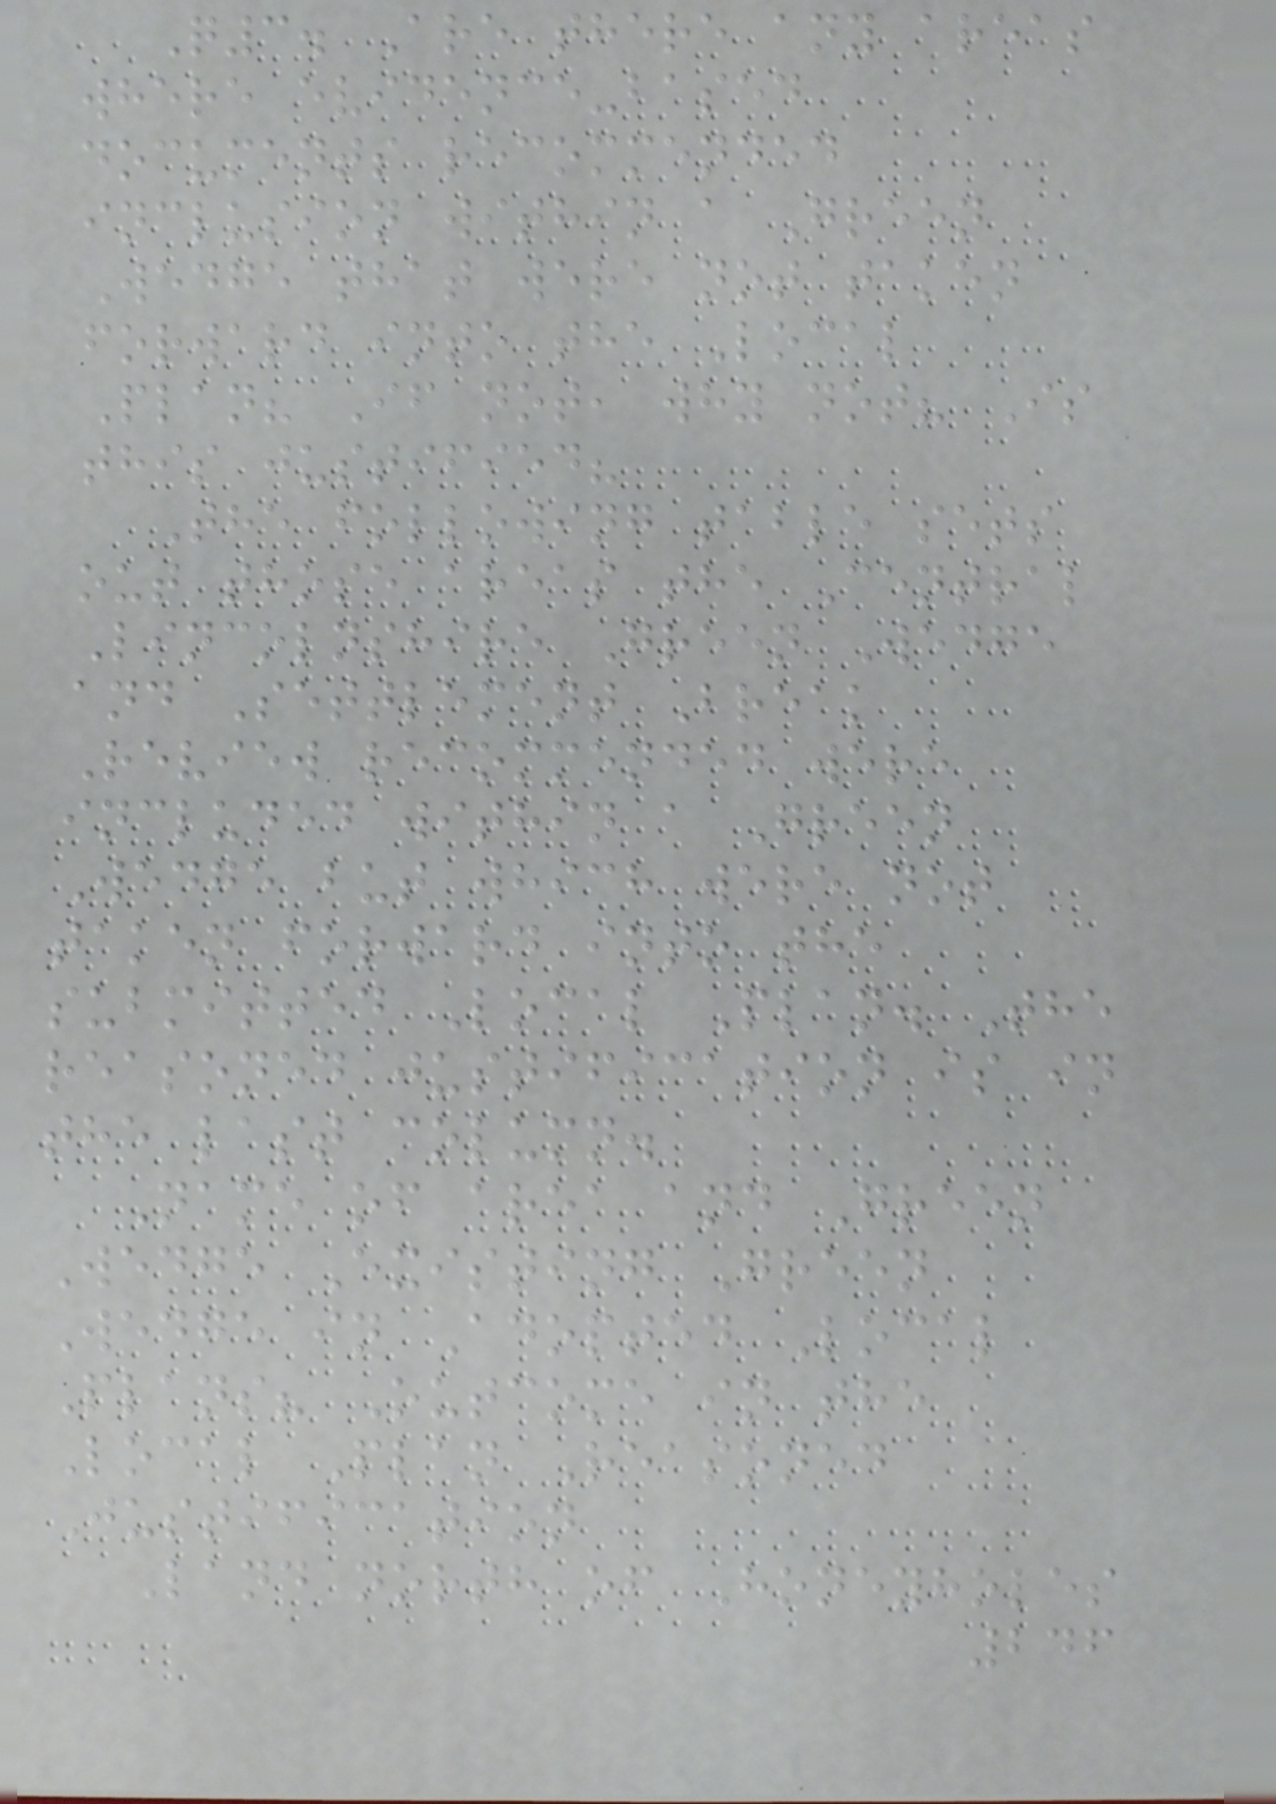Q3. Are there any areas
where evidence-based
documents recommended
inclusion within a Green
Wedge that were not taken
forward into the Local
Plan? If not, why not? Is
this justified?
The following table sets
out those areas the Central
Lincolnshire Green Wedge
and Settlement Break
Review recommended were
included within a Green
Wedge but which were not
taken forward into the
submitted Local Plan. The
reasoned justification is in
the last column.
Name of area and Green
Wedge Existing Green
Wedge in Adopted Local
Plans? Outcome in the
Local Plan Reasoned
Justification
Land north of Honeyholes
246
